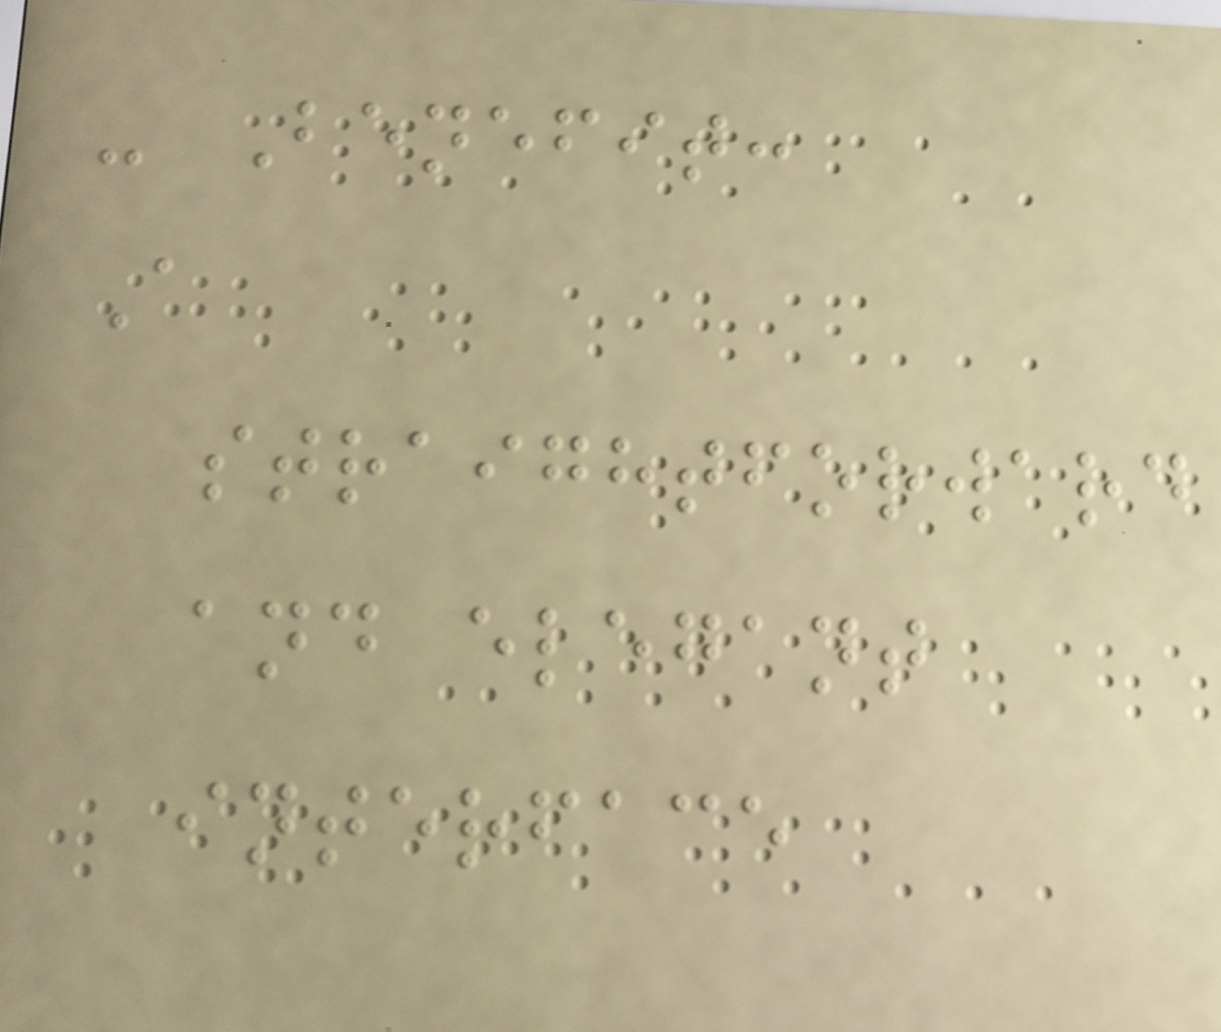- Benefit:
A
straightforward
and elegant
interface
